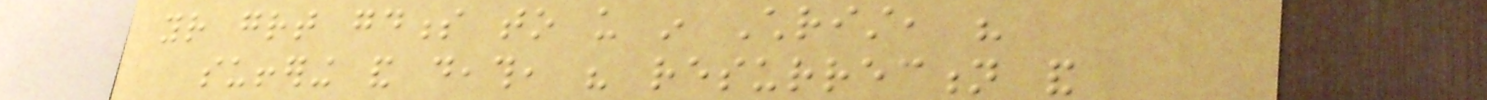your great goodness to us in Christ, his
suffering and death, his resurrection and
